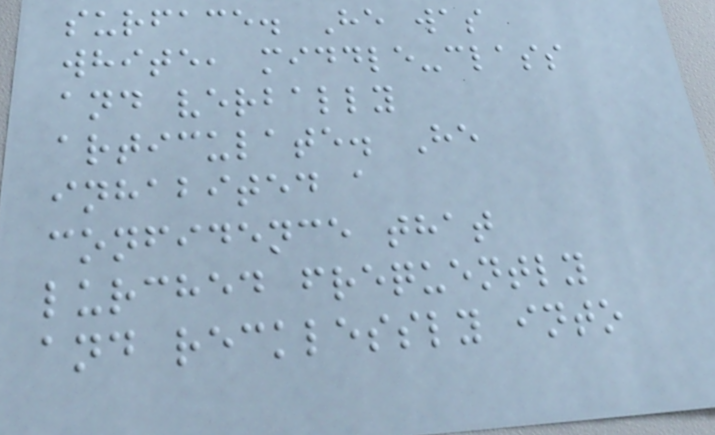surface. He was
white, middle-class
and verbally
articulate. He
inhabited a
confidence that
lurched frequently
and recklessly into
